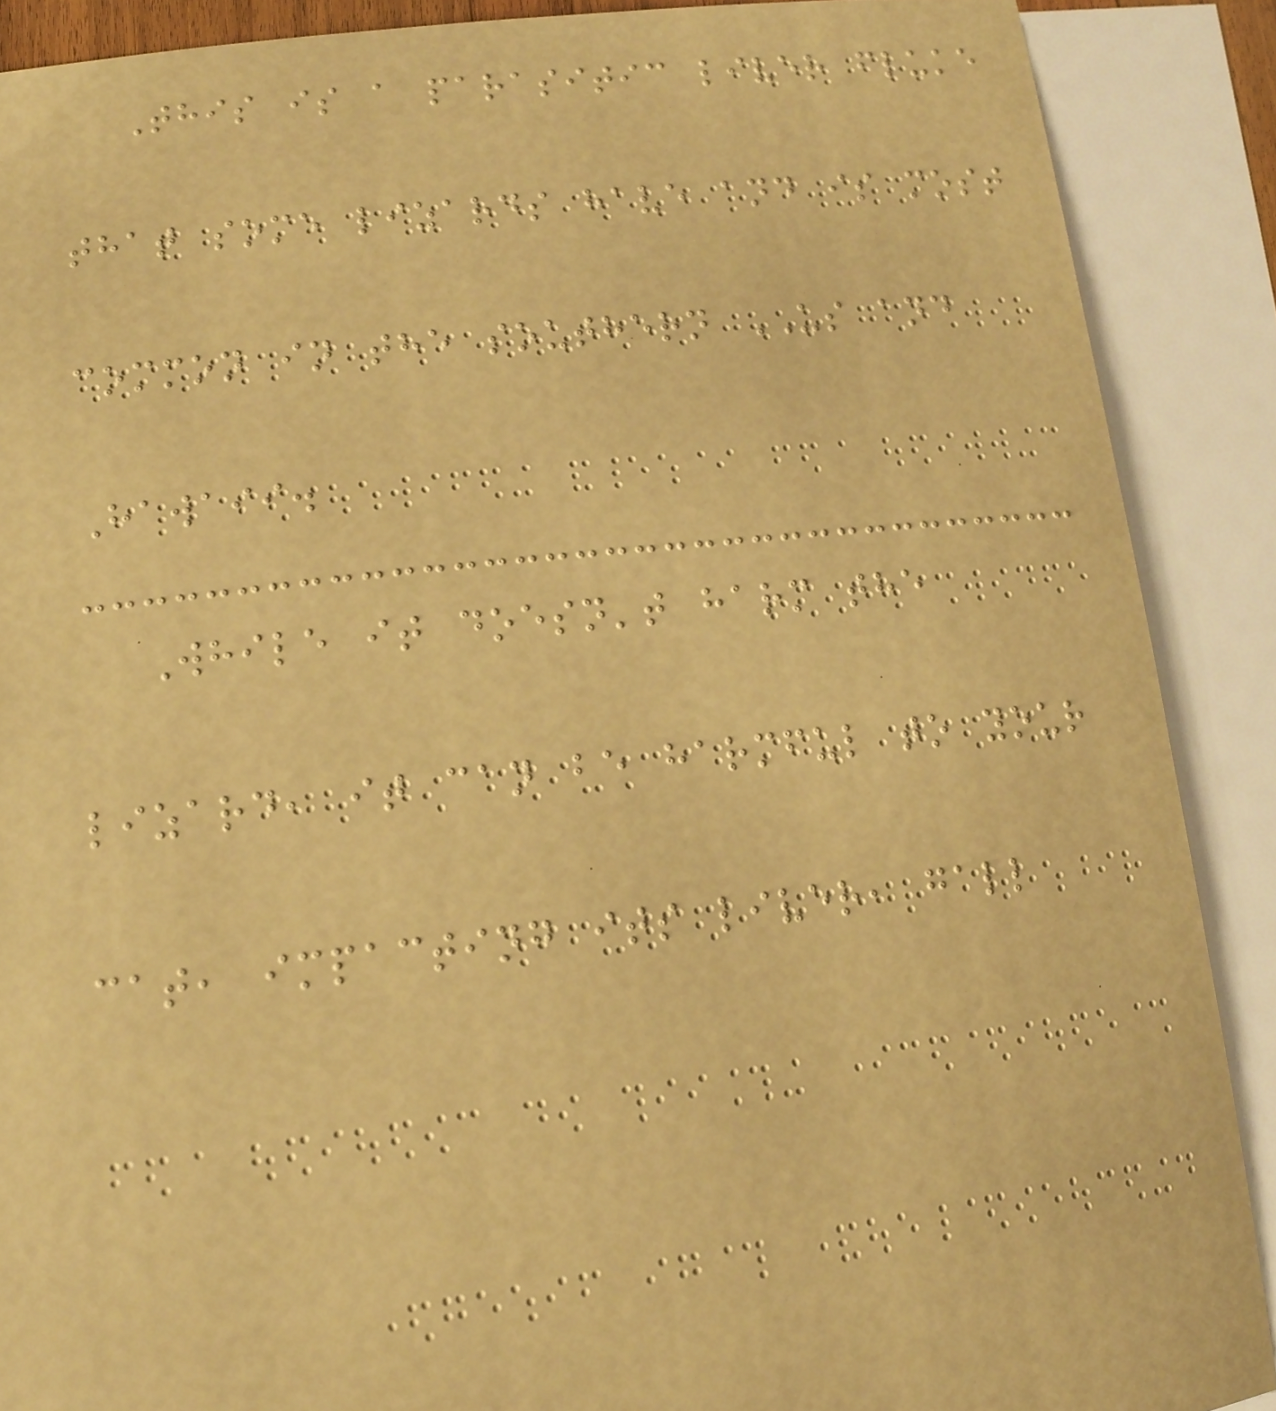This is a parasitic liver fluke
that some lizards have and is most
common in the southern US and
Hawaii.
While it doesn't harm the
lizard, it can be harmful to your
cat, impacting its liver, gall
